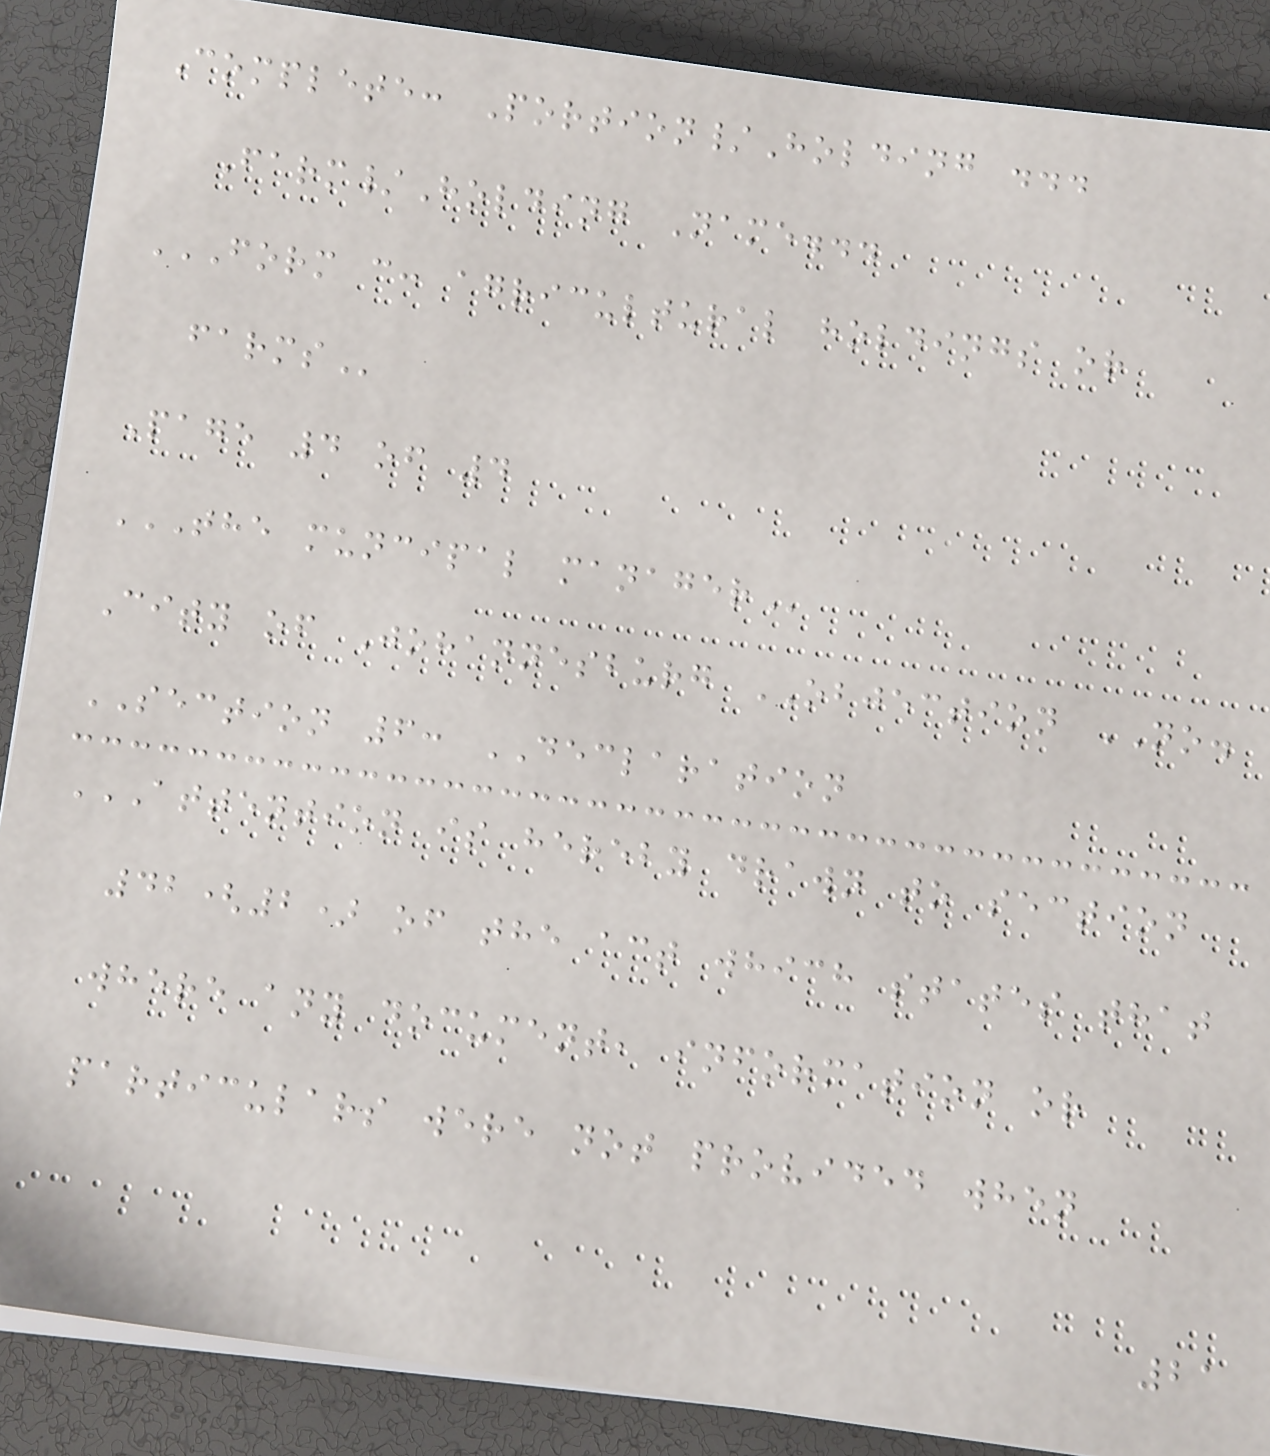Complete: Portion/Holding ...
Farm/Holding Name...
FORM C: AGRICULTURAL HOLDINGS OR
FARMS
Page 4 of 4
THE MUNCIPAL MANAGER
City of Johannesburg OBJECTION NO.
SECTION 6: DECLARATION
ATTENTION IS HEREBY DRAWN TO SECTION
42(2) OF THE ACT WHICH STATES THAT
WHERE ANY DOCUMENT, INFORMATION OR
PARTICULARS WERE NOT PROVIDED WHEN
21
